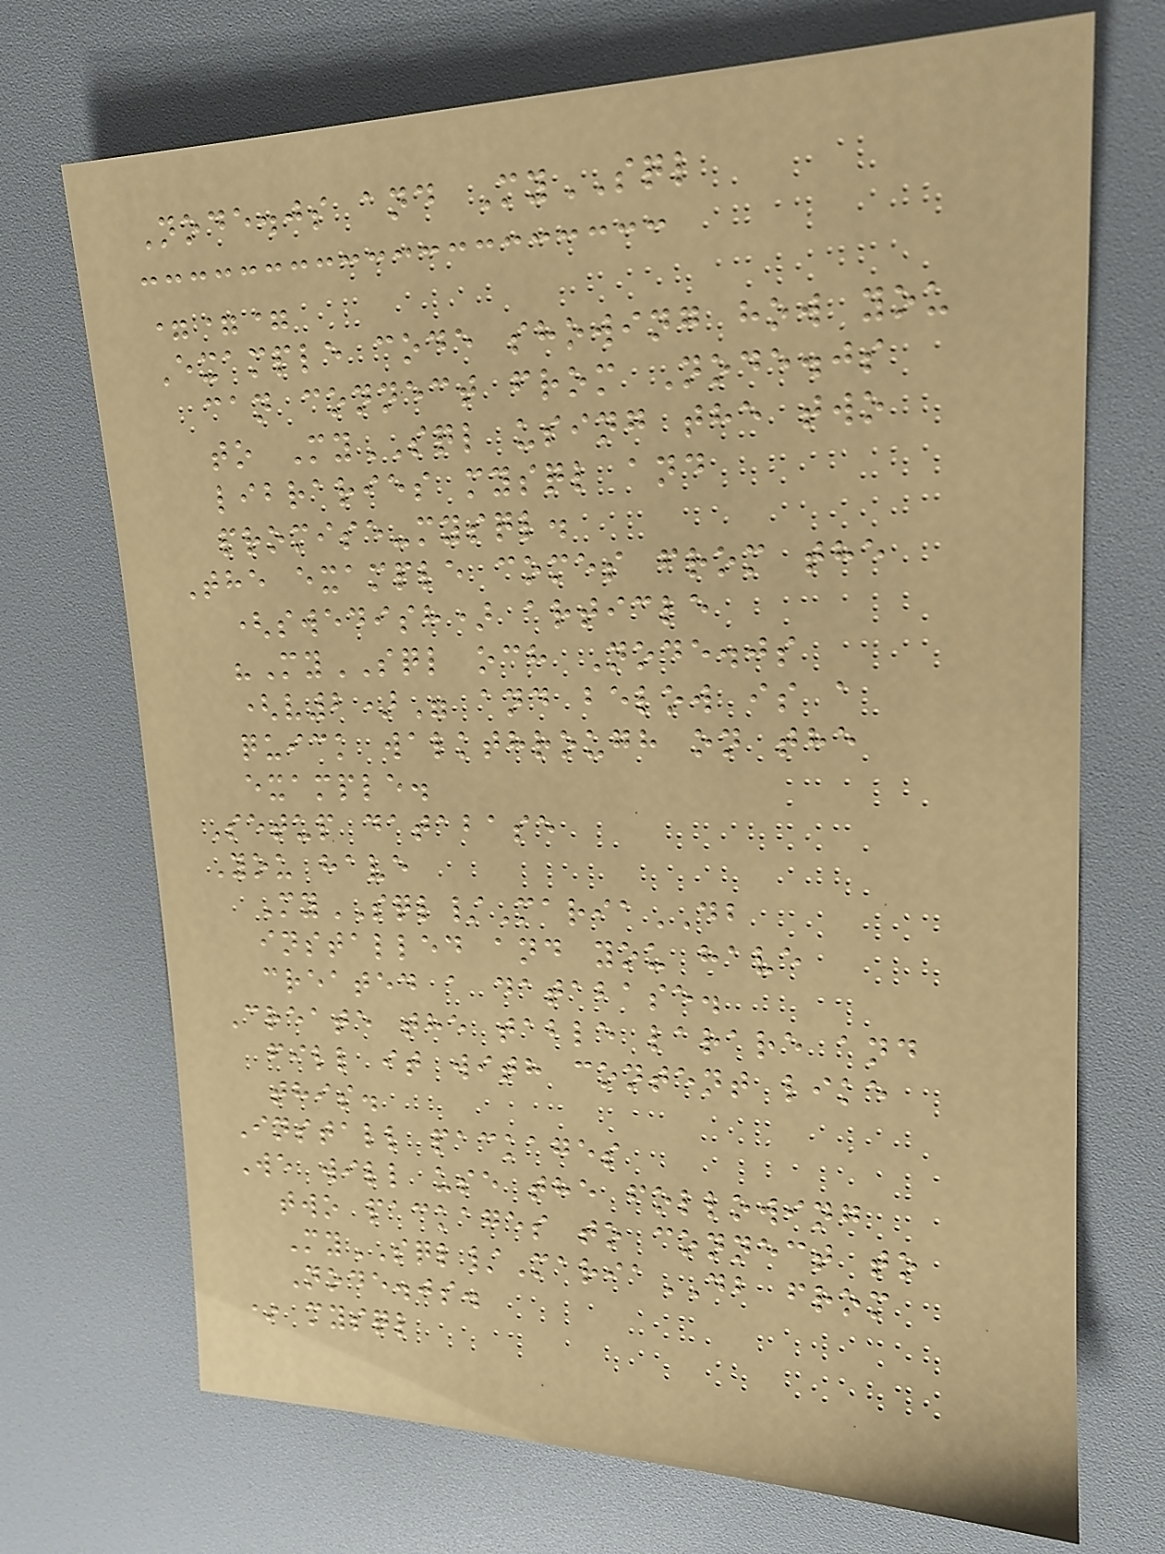Node.js and MySQL
===
Example code showing how you
can connect from Node.js
to MySQL using the two
libraries mysql and
promise-mysql.
The example comes from the
(swedish) article
"MySQL och Node.js
(v2)" and below is a
quick walkthrough on the
example.
Setup database
You have
MySQL/MariaDB
installed and you have
created a database.
Create the table larare and
fill it with content like
this.
Install packages
We will use the following
two packages to connect to
MySQL/MariaDB from
Node.js.
* mysql
